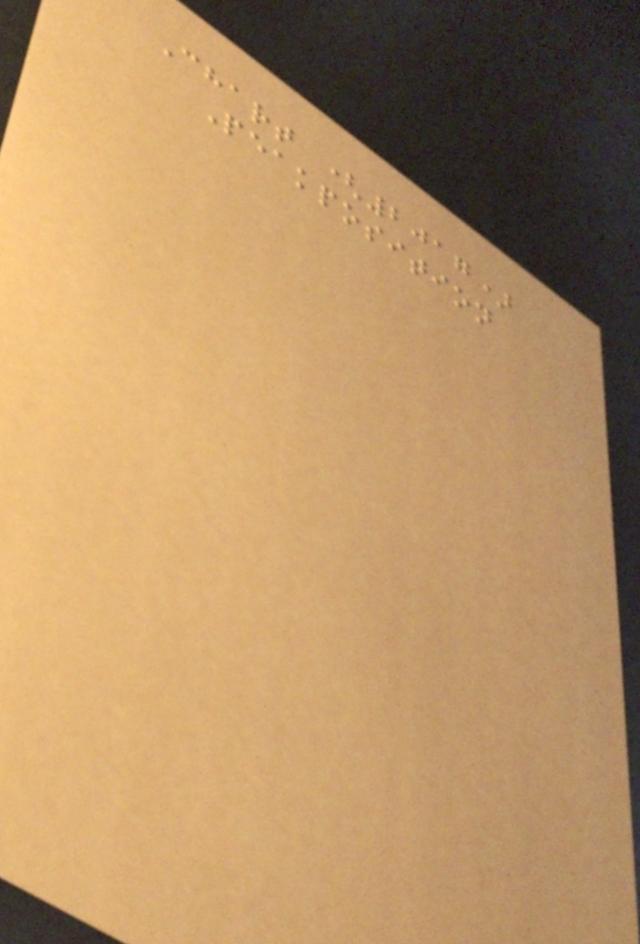Chart (2017)
Peakposition
